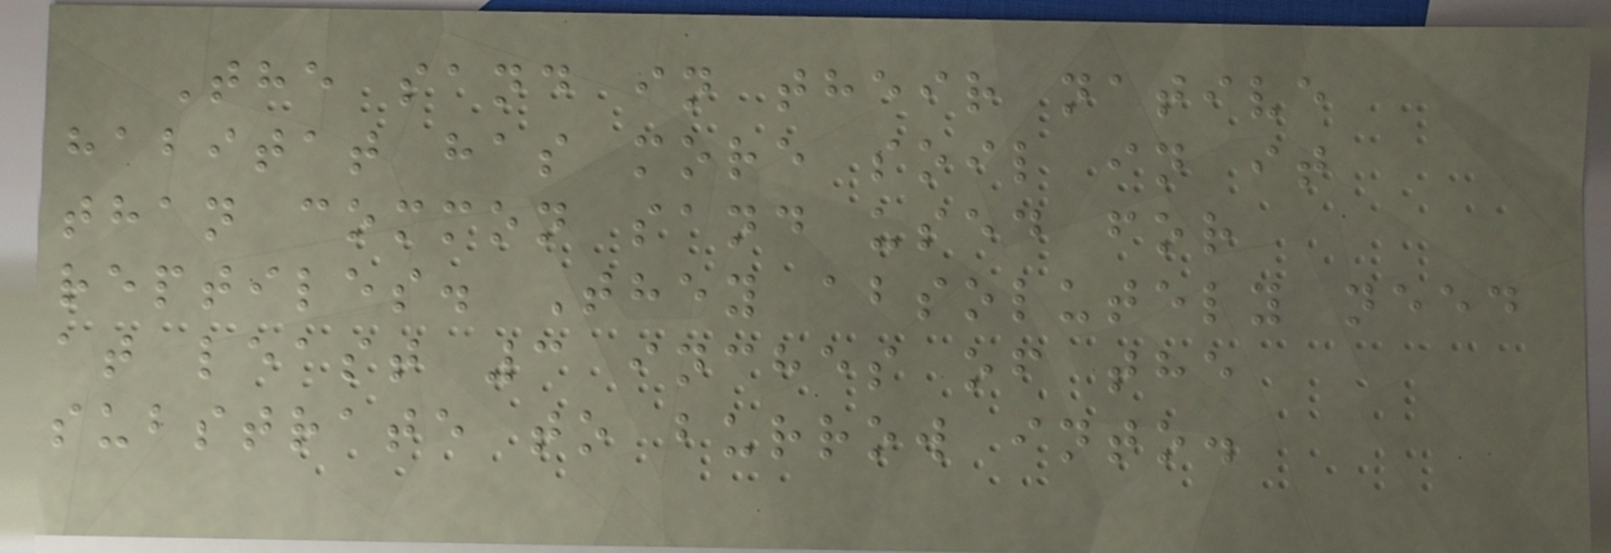The sand in their native
habitat has more soil in it
than common sand used for
reptiles. They absolutely need
at least 3 inches of the
substrate to burrow into.
